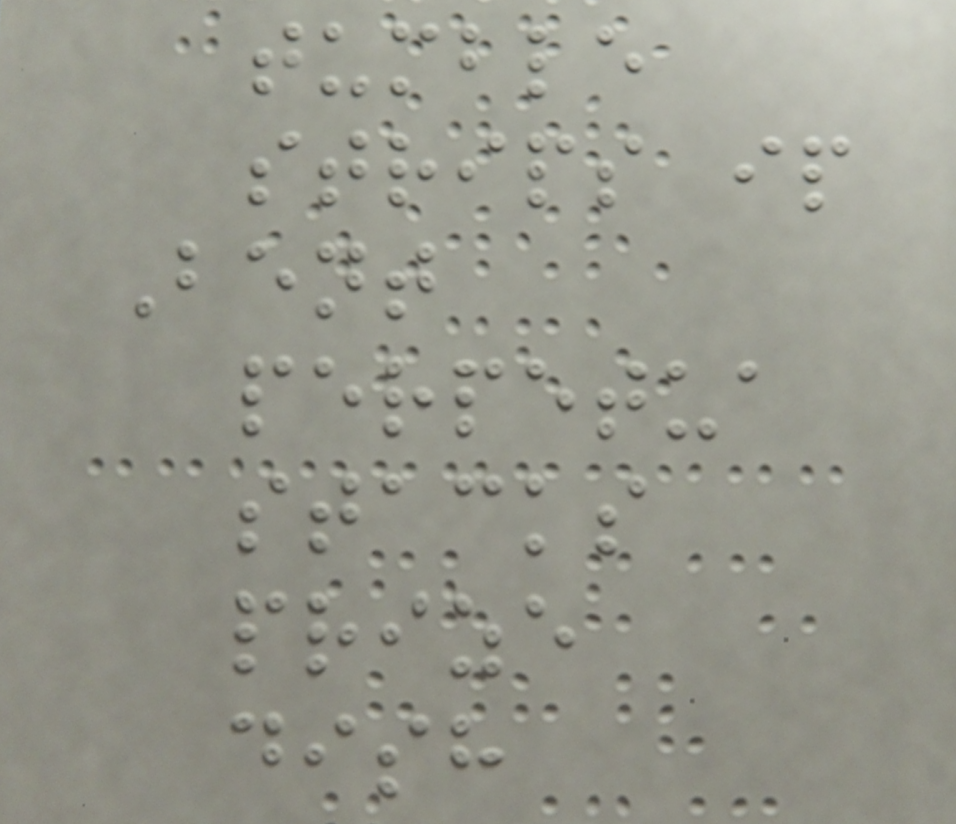tumble
strips ip
Bent
perpetua
stacks
prize
dish
